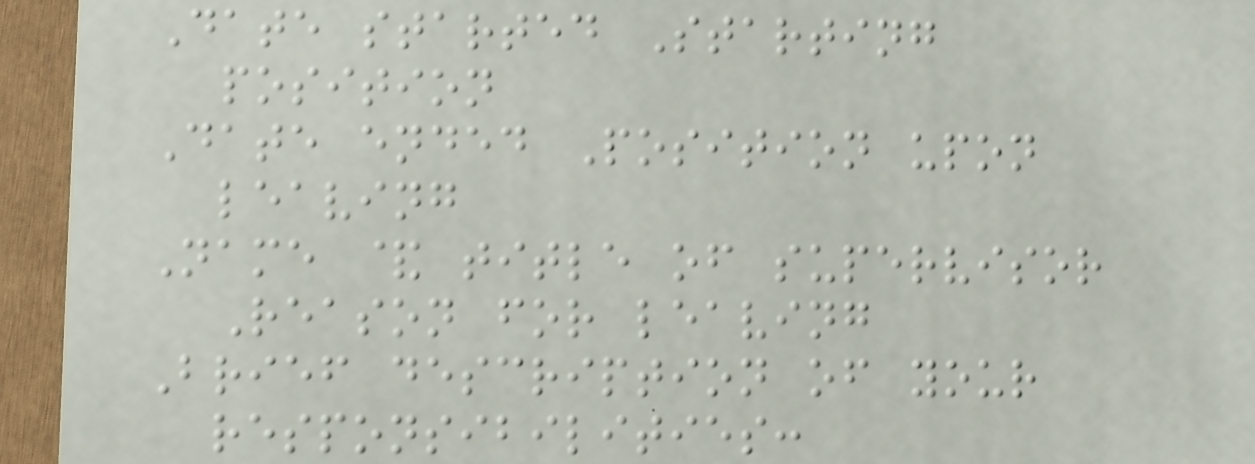Date started Starting
position
Date ended Position upon
leaving
Name & title of supervisor
Reason for leaving
Brief description of your
responsibilities:
